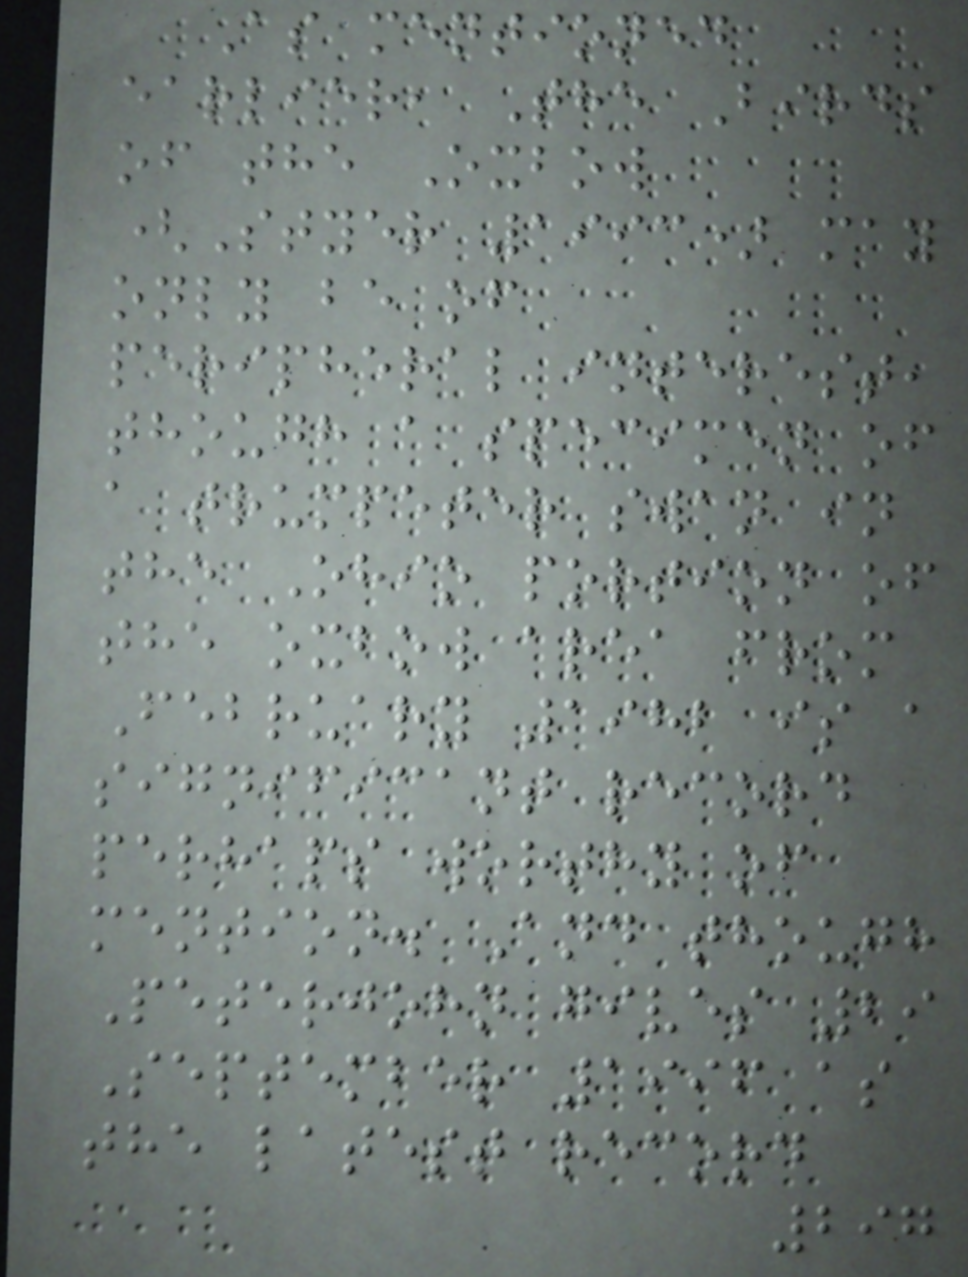As mentioned
earlier, The Birds
of the Oxbow
(Styer 1993) may
only be of
peripheral interest,
though a specimen of
a trumpeter swan in
the Ohio portion of
the oxbow area from
February 1982 is a
significant record
perhaps worthy of
mention. And though
Peterjohn gives 29
September 1996 as
the latest record
297
